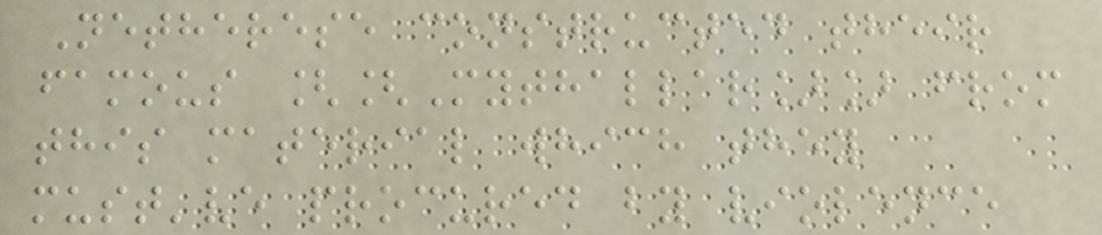Netherese constructed their
famous [[Mythallar]] from
this material which they
must've procured by violence
